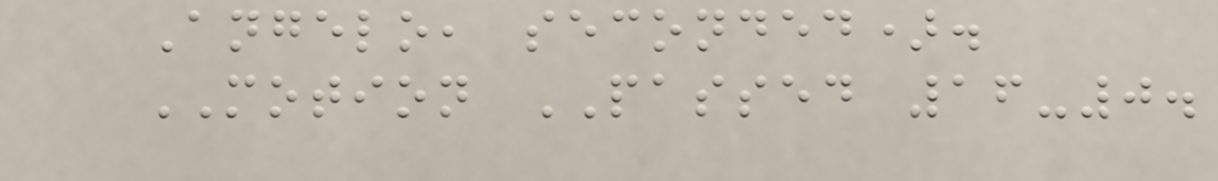Angelo, seconded).
MOTION PASSED 16-0.
